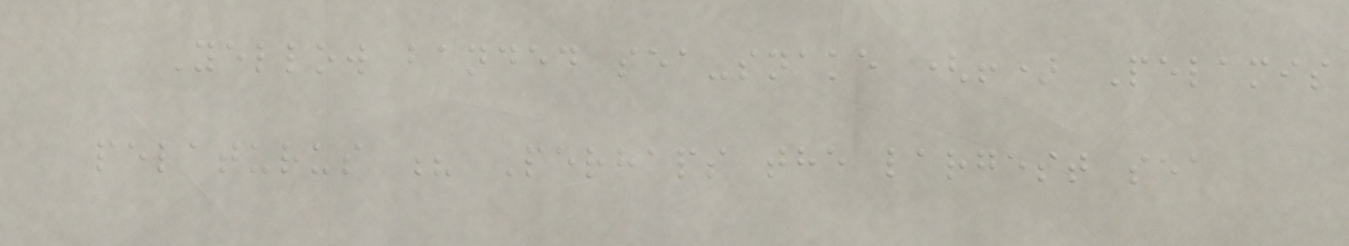Yellow banded sea-snake (!) Pelamis
pelaturus ? Perhaps the largest sea
